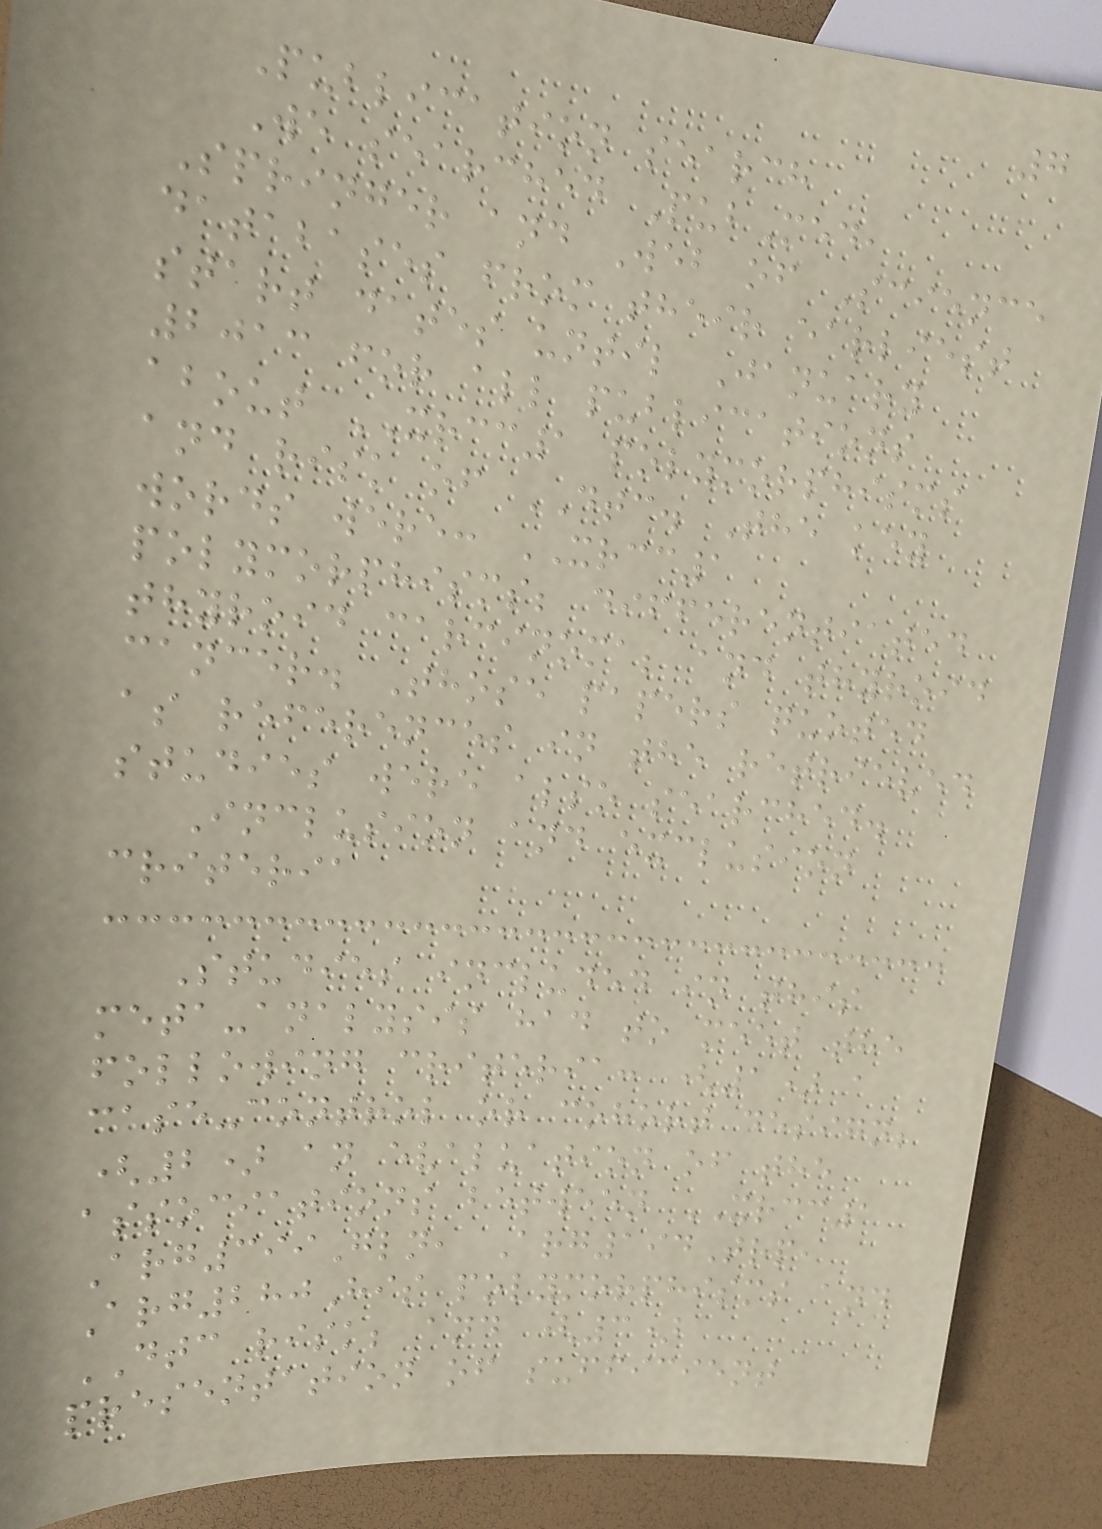7
Publication search
We searched PubMed,
Springer and Web of Science
databases from their earliest
start dates until January
2013 for all publications
about XRCC1 polymorphisms
and risk of DTC. The key
words were: XRCC1
polymorphisms; differentiated
thyroid carcinoma; and thyroid
cancer. Those papers quoted
as references in the retrieved
studies were also searched.
Inclusion and exclusion
criteria
Studies included in this
meta-analysis had to meet the
following criteria: (1) a
case-control or cohort design;
(2) an evaluation of the
associations between XRCC1
Arg399Gln, Arg194Trp,
Arg280His polymorphisms and
DTC risk; and (3)
presentation of sufficient
